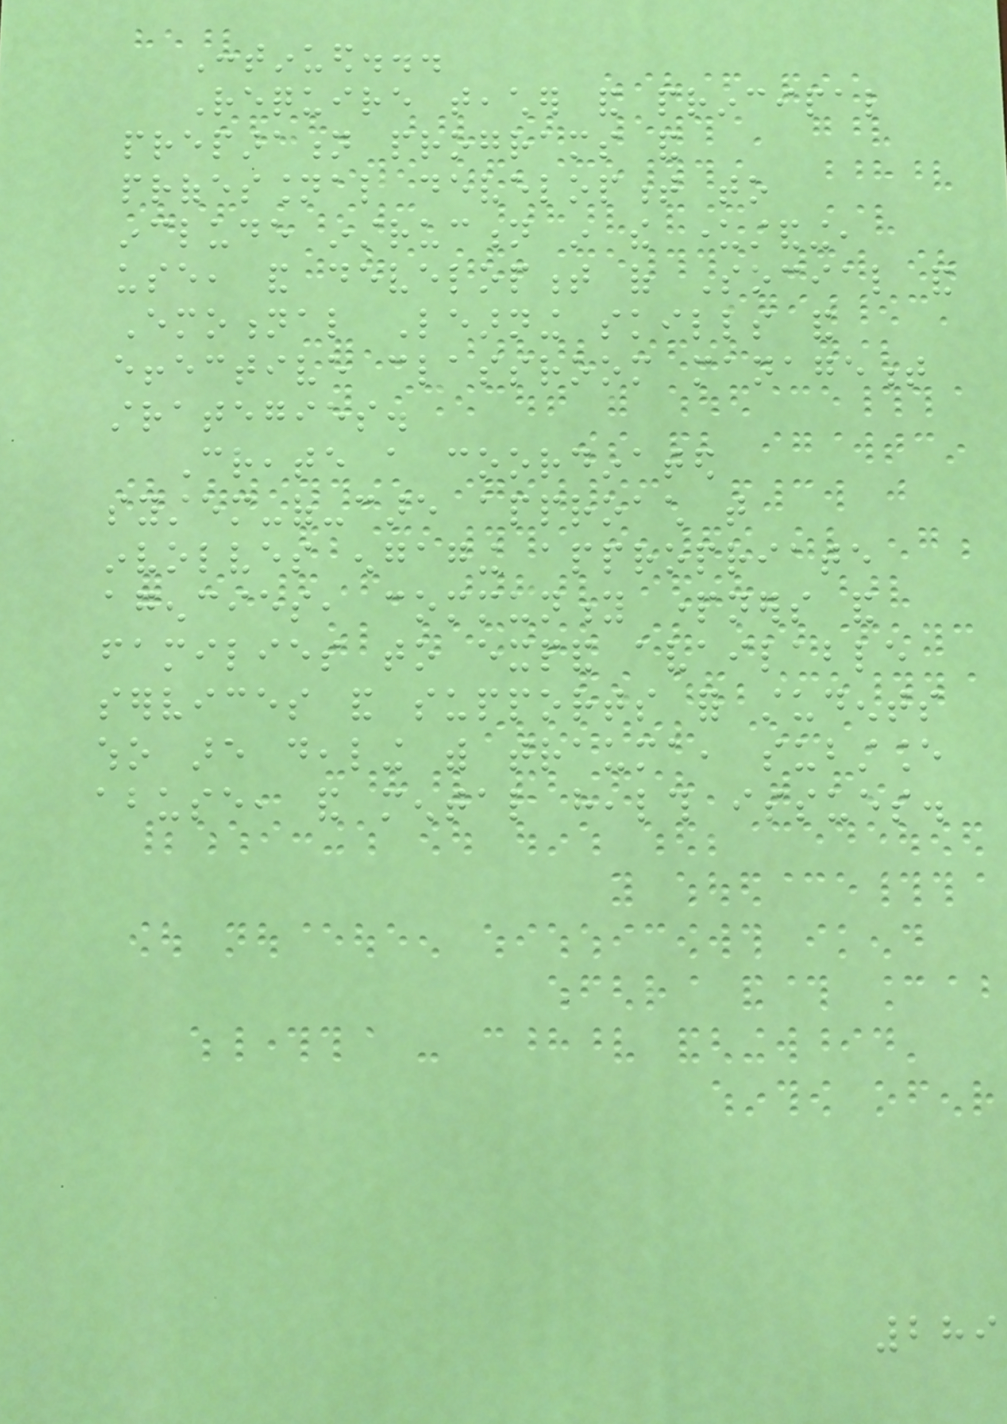Continued...
Require teacher and principal
preparation programs and
professional development to
include instruction in the understanding,
use, and development of Social and
Emotional Learning skills and
effective classroom management
strategies.
Create a coordinated
system-of-care approach that
involves engaging appropriate
agencies, community partners and
families to expand available
services and supports for students
who are dealing with trauma, substance
abuse, and mental health issues.
289
